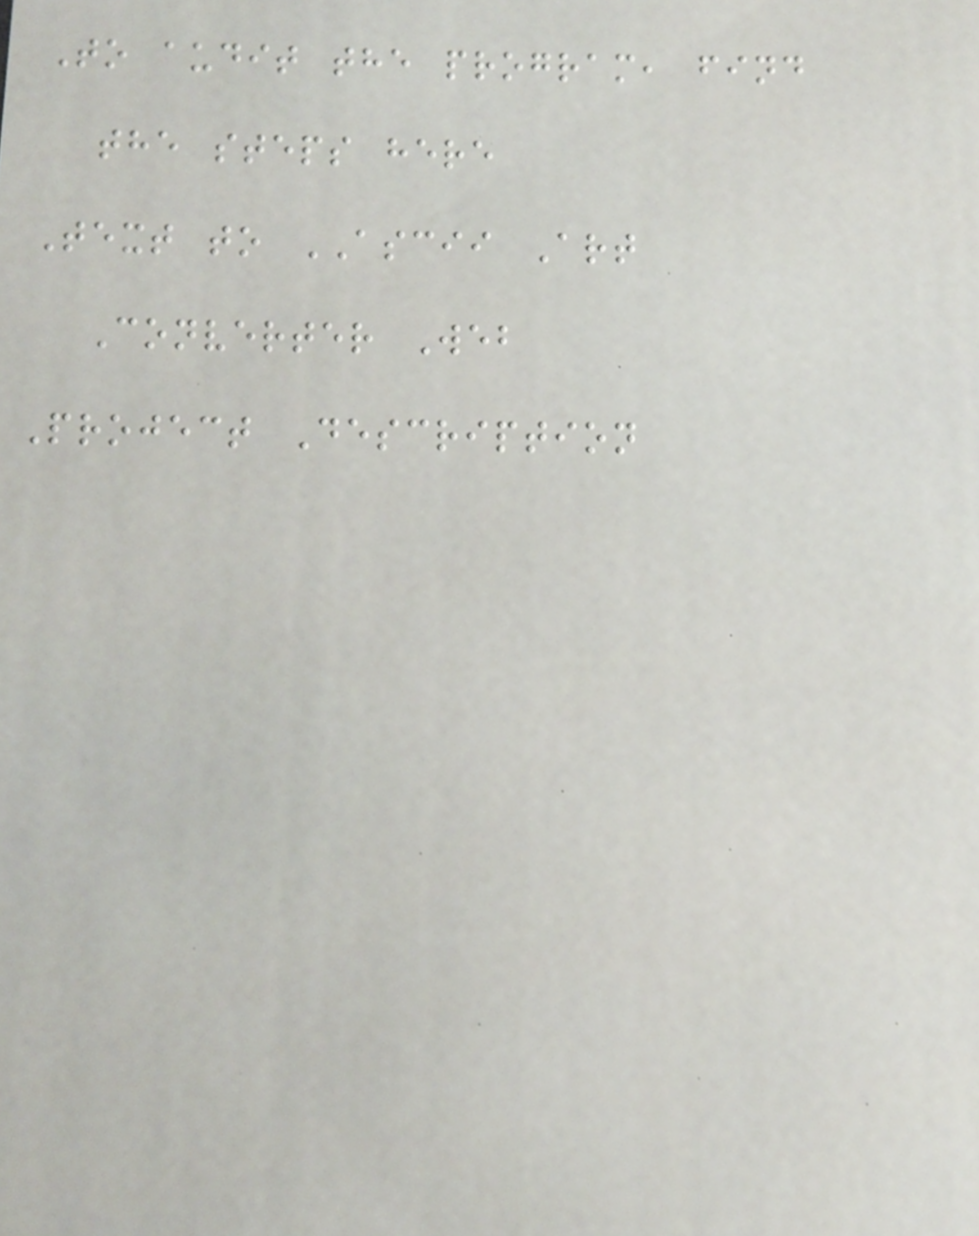To audit the program, find
the steps here
Text to ASCII Art
Converter Web
Project Description
